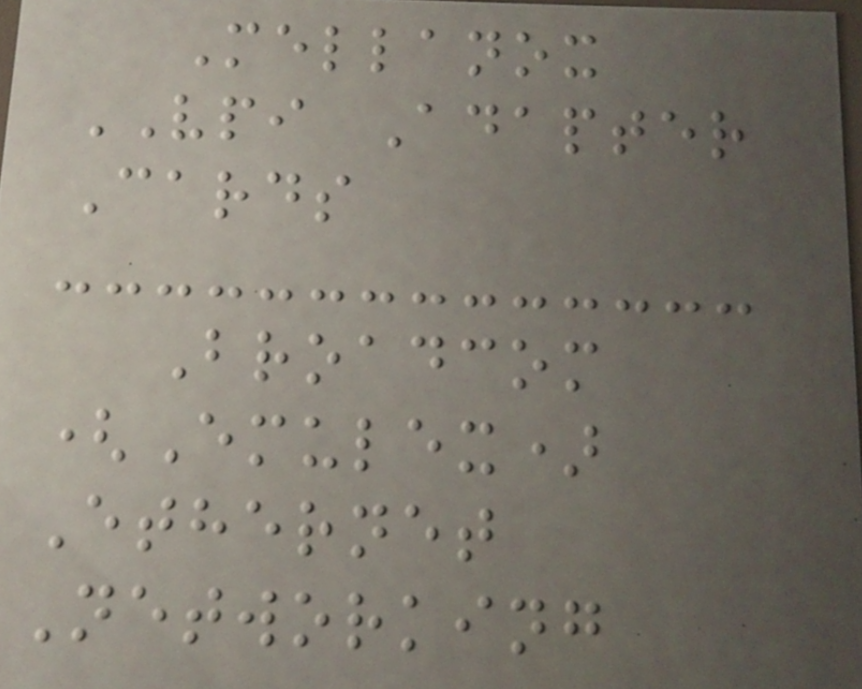Mellanox
VPI Adapter
Cards
Broadcom
(Emulex)
Ethernet
Networking
